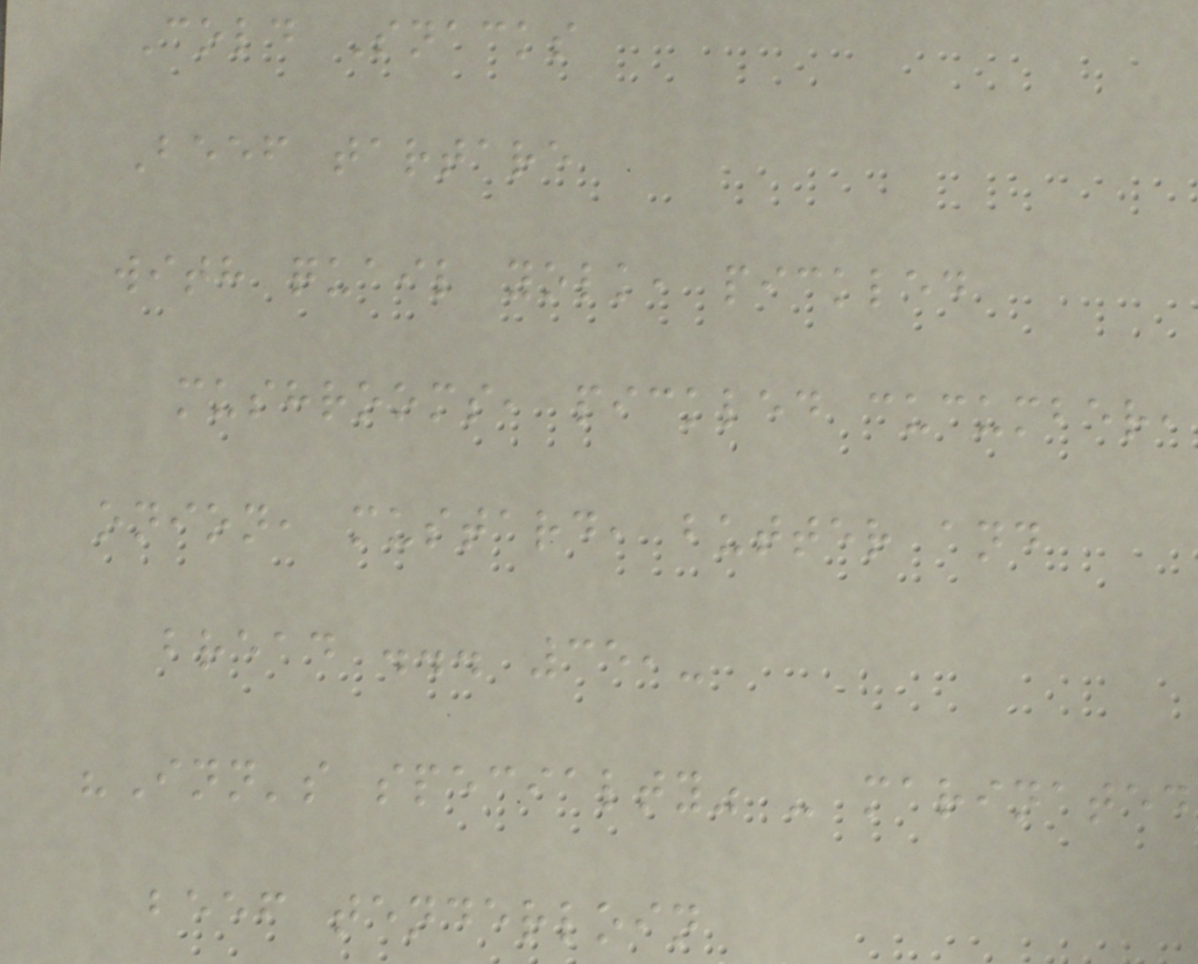Cold Snacks
Beef tartare
with quail yolk, pickled
mushrooms, pickled cucumber,
onion, mustard, butter and
bread ... 35,-
"Inn's specialty" - marinated
beef tenderloin
